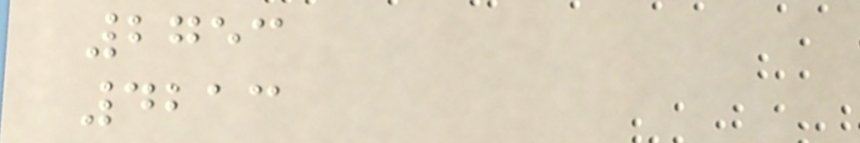2753
4213
